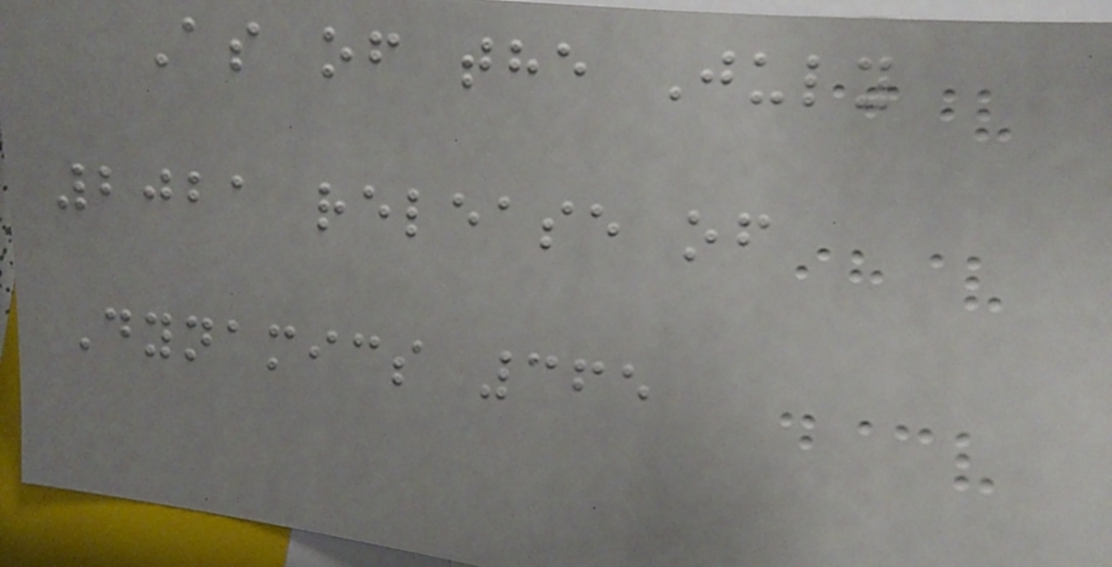As of the July
2021 release of
Dynamics 365
